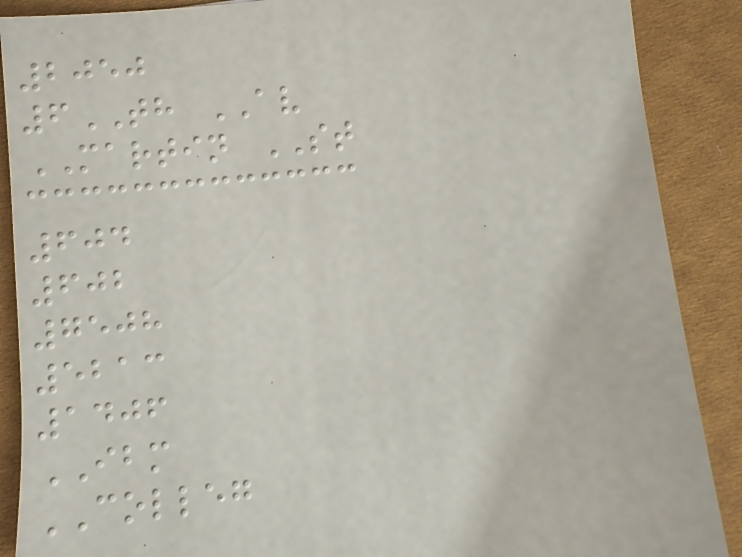2050
6TH AV
MARTIN ST
604
602
7508
5213
1406
IBM
COLLEG
